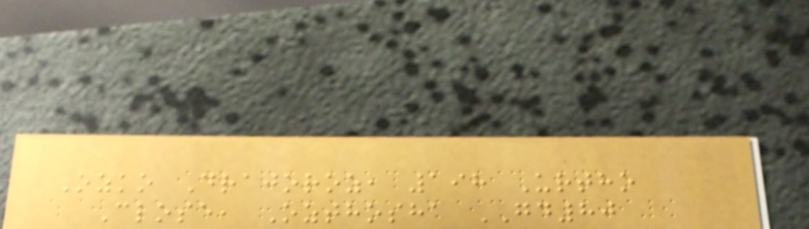Ozko Drajoroz, 198 Urtho
Close, Ozthosha GD80
